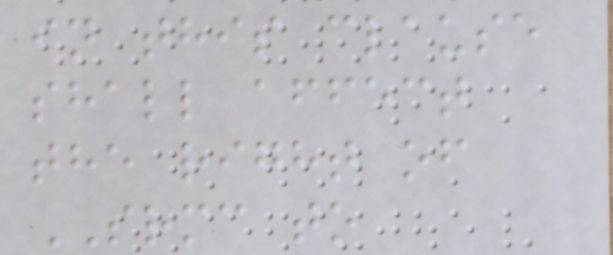in this clause
shall affect
the right of
SRMC to
